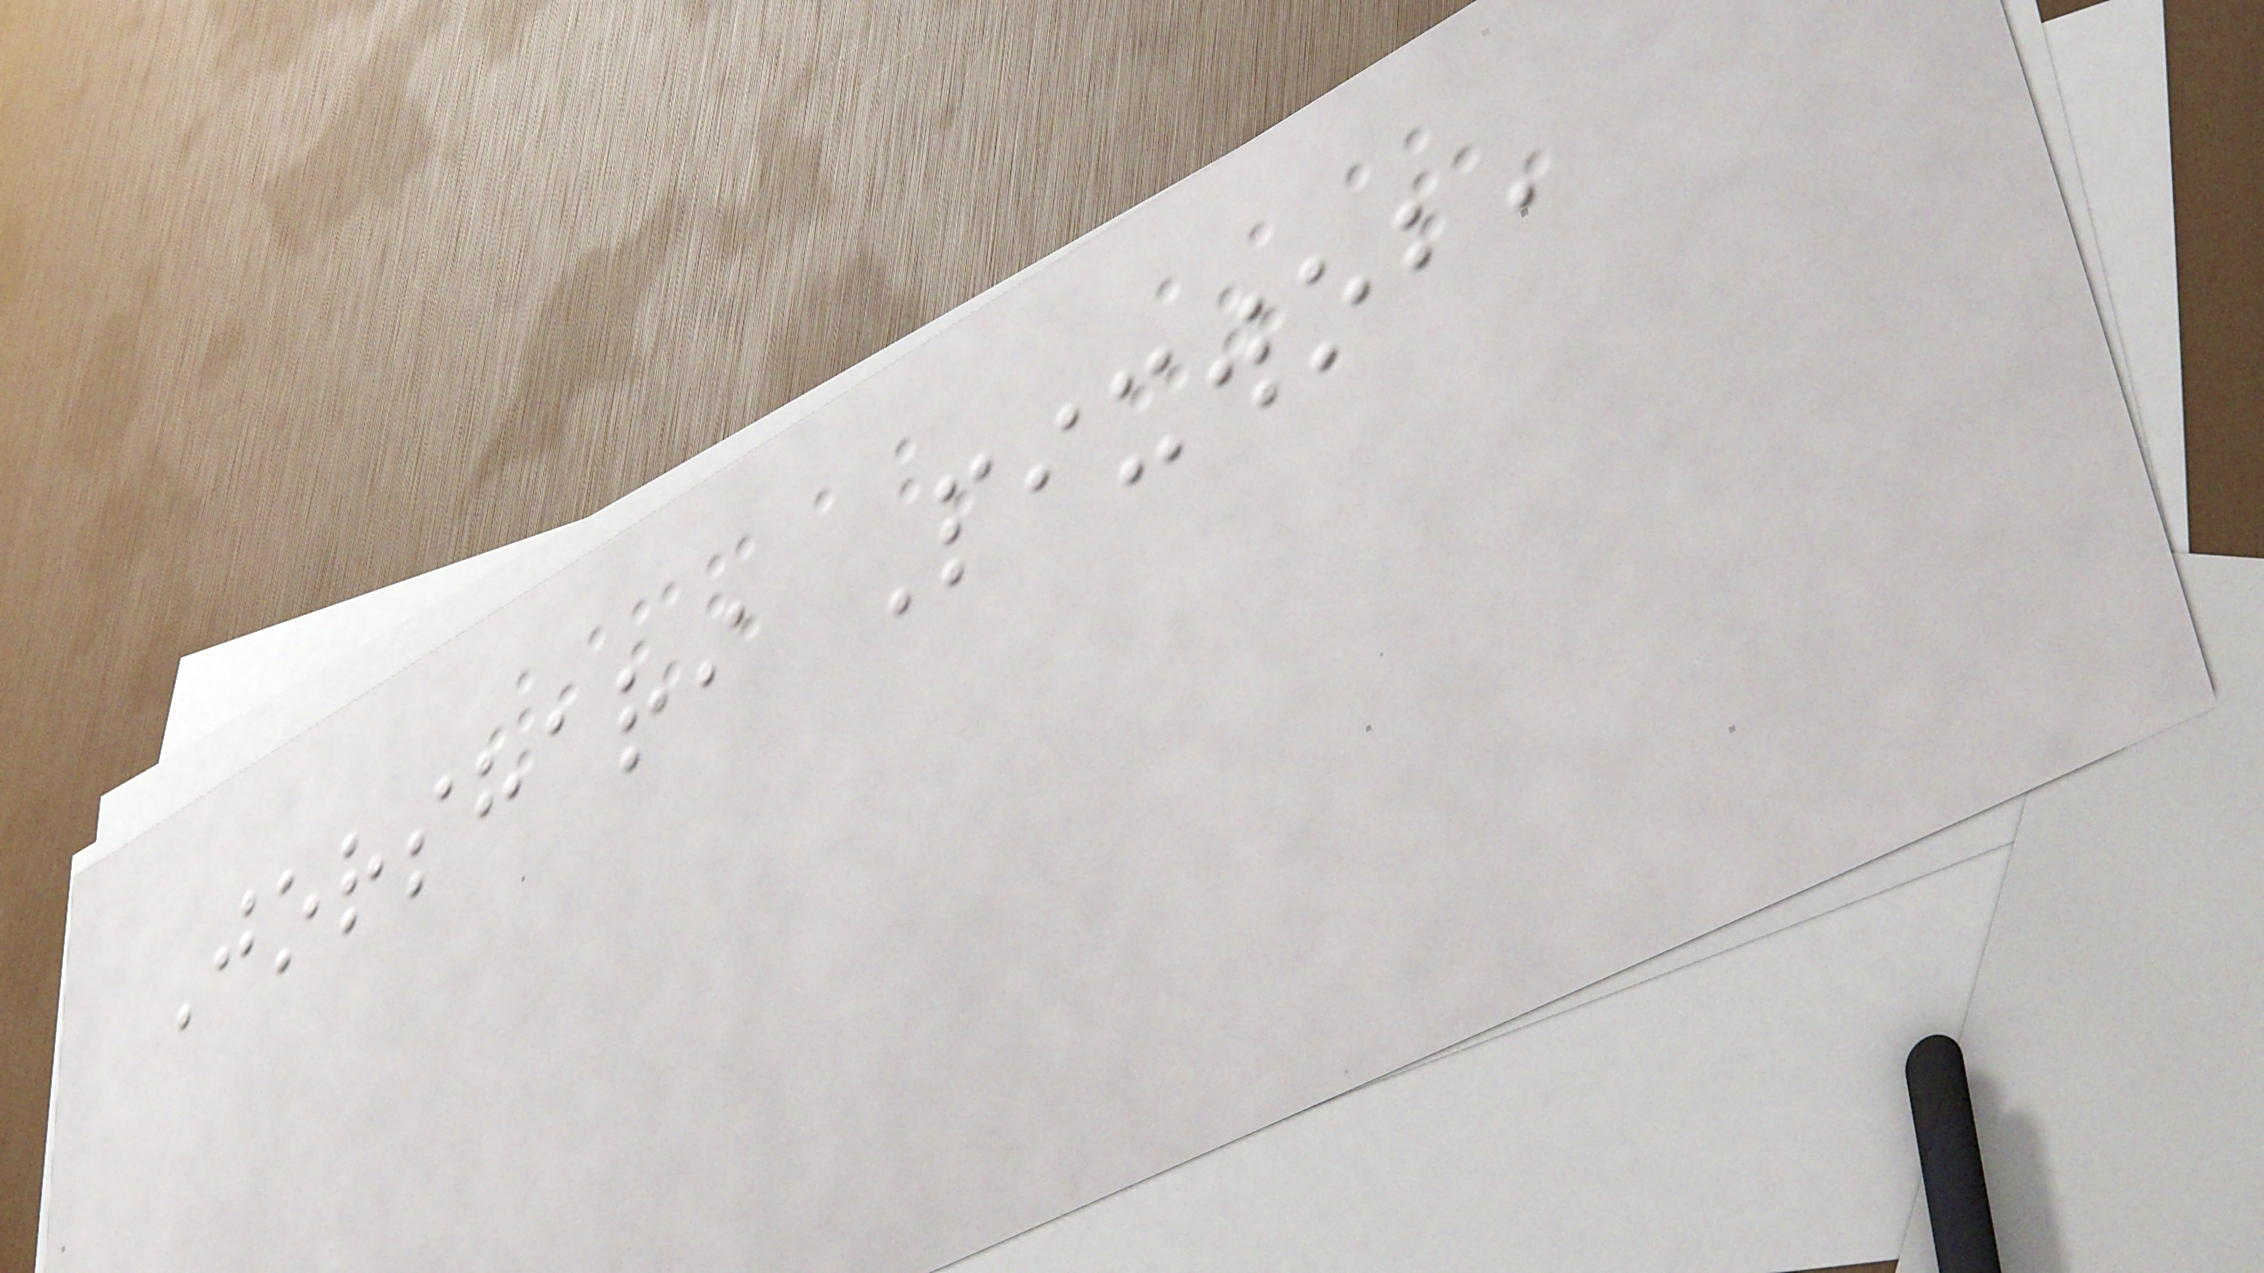Jorshari Pixwob,
